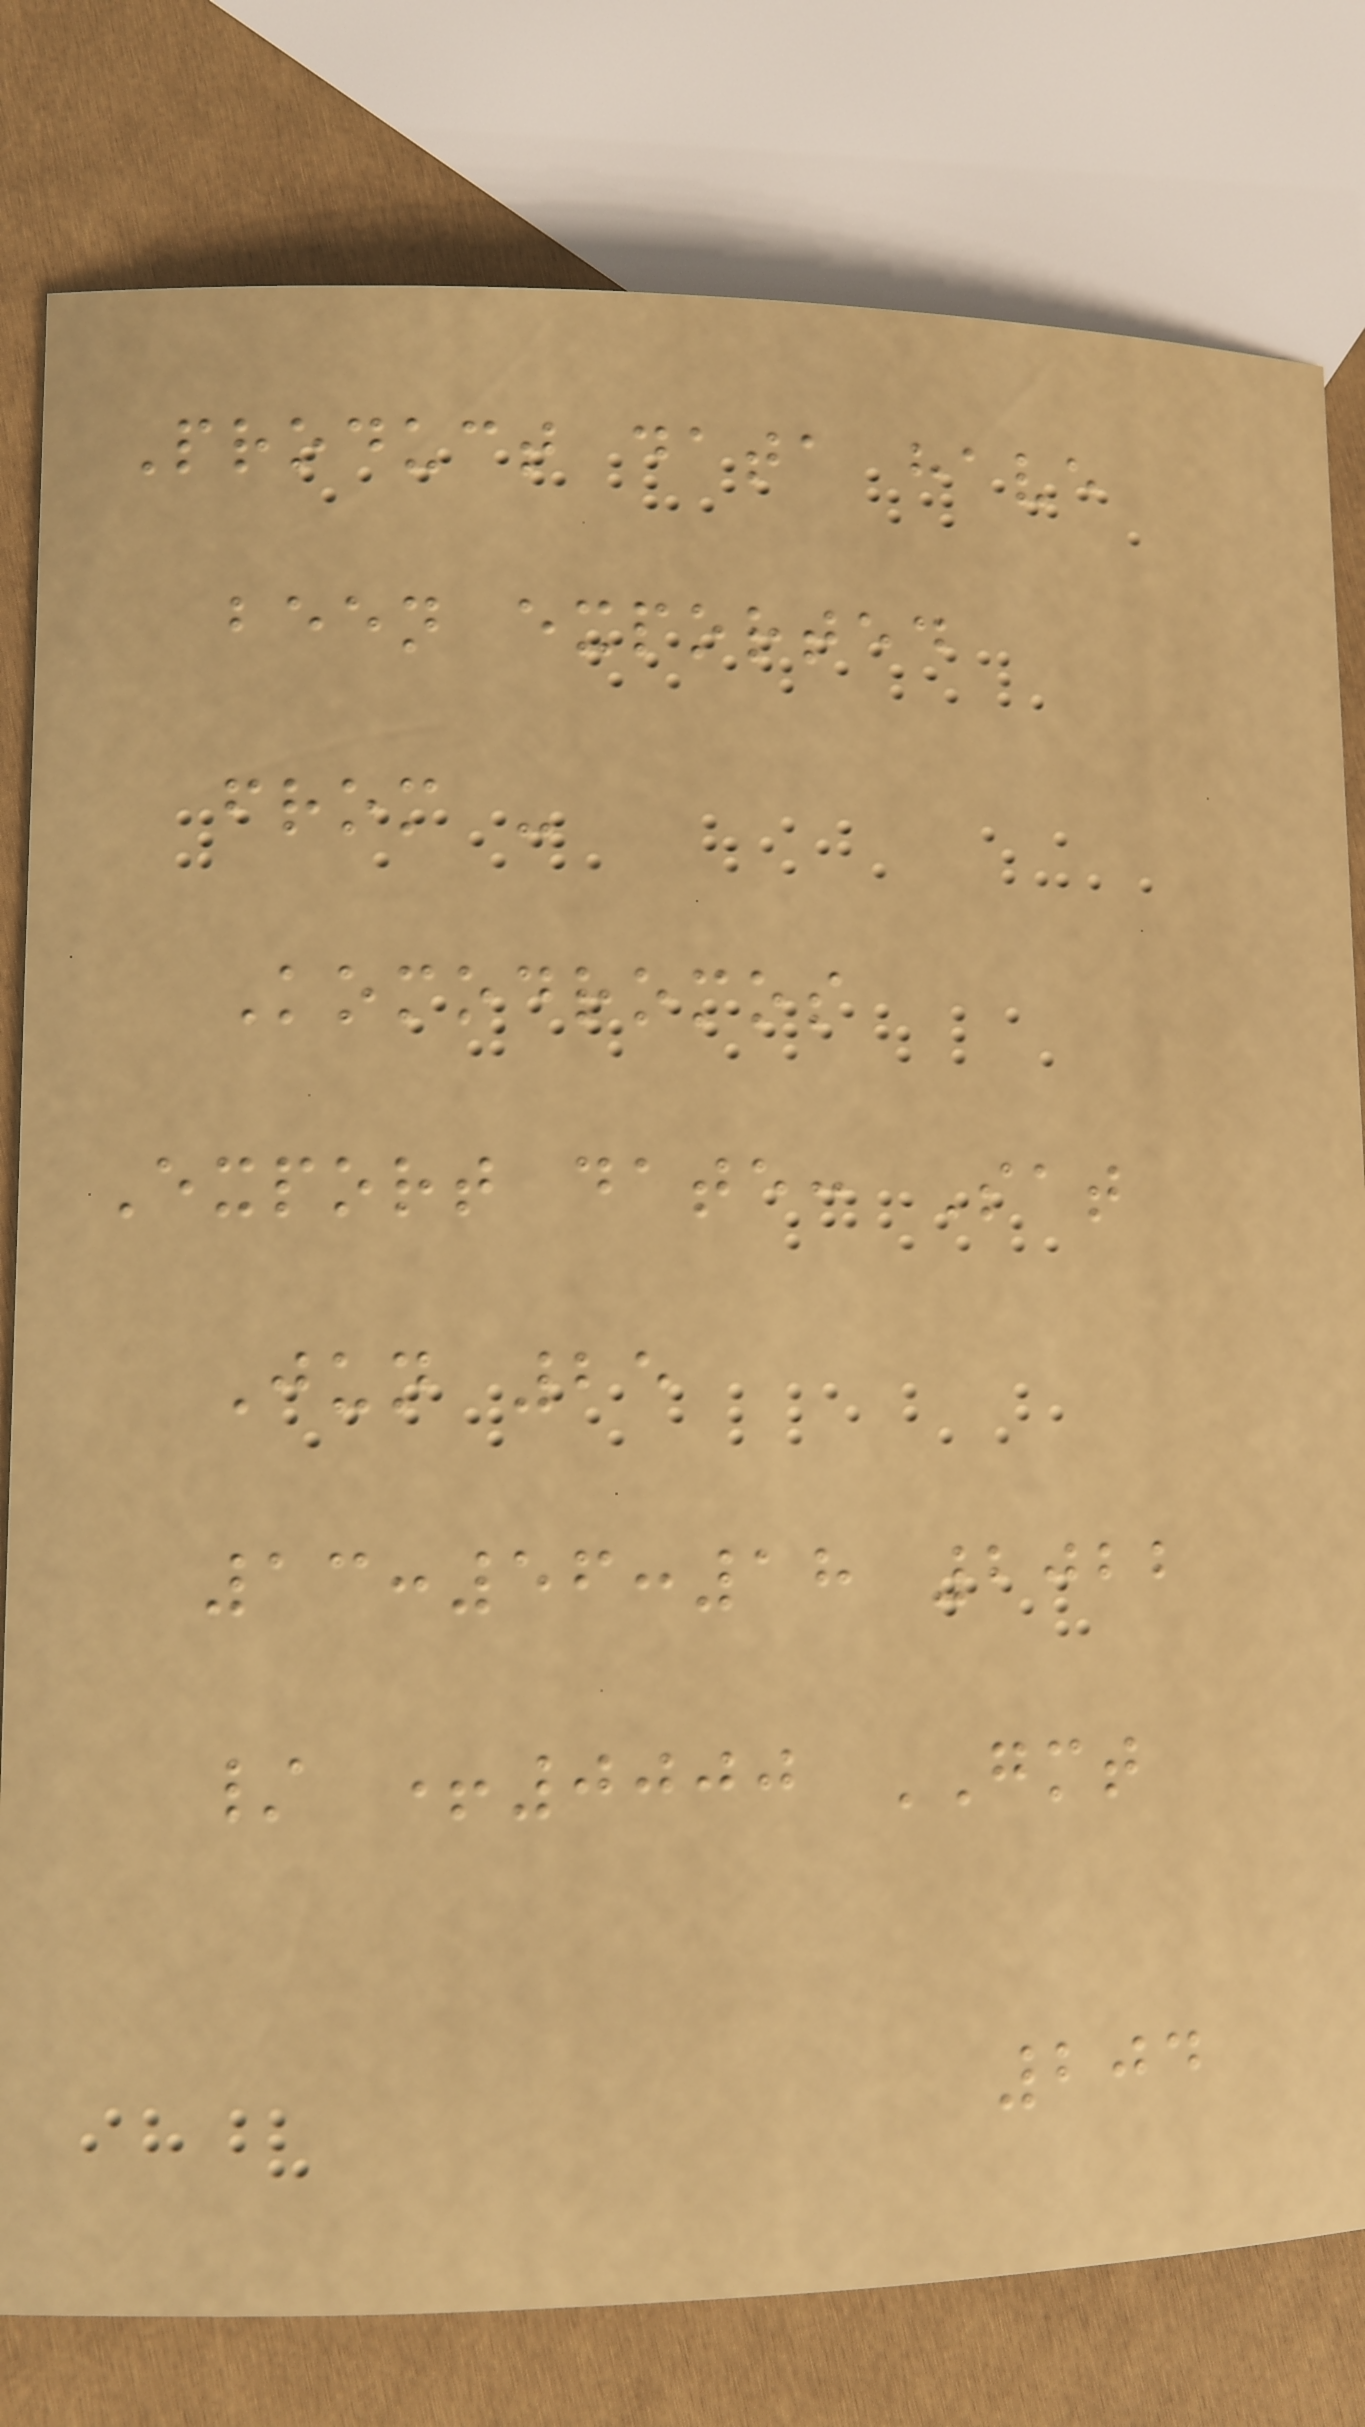Product data have
been exported
from -
Komodromos
Export date: Sat
Jun 25
13:56:18 2022
/ +0000 GMT
204
